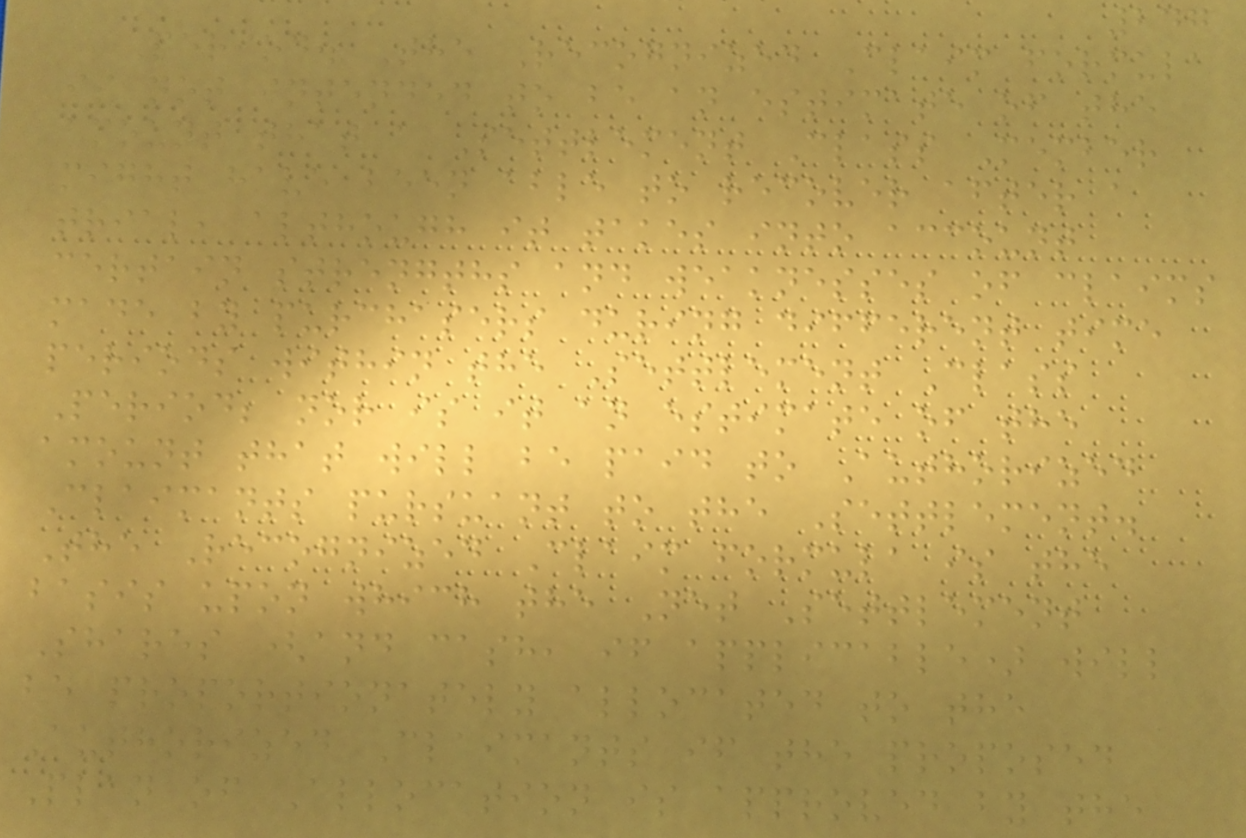247
Period. The Recognized Claim formula
is not intended to be an estimate of the
amount that a Settlement Class Member
might have been able to recover after a
trial, although it takes into account
certain strengths and weaknesses of claims
made by purchasers during different time
periods within the Settlement Class
Period; nor is it an estimate of the
amount that will be paid to Authorized
Claimants pursuant to the Settlement.
The Recognized Claim formula is the
basis upon which the Net Settlement
Shares (and cash, if applicable) will
be proportionately allocated to the
Authorized Claimants if the proposed
Plan of Allocation is approved by the
